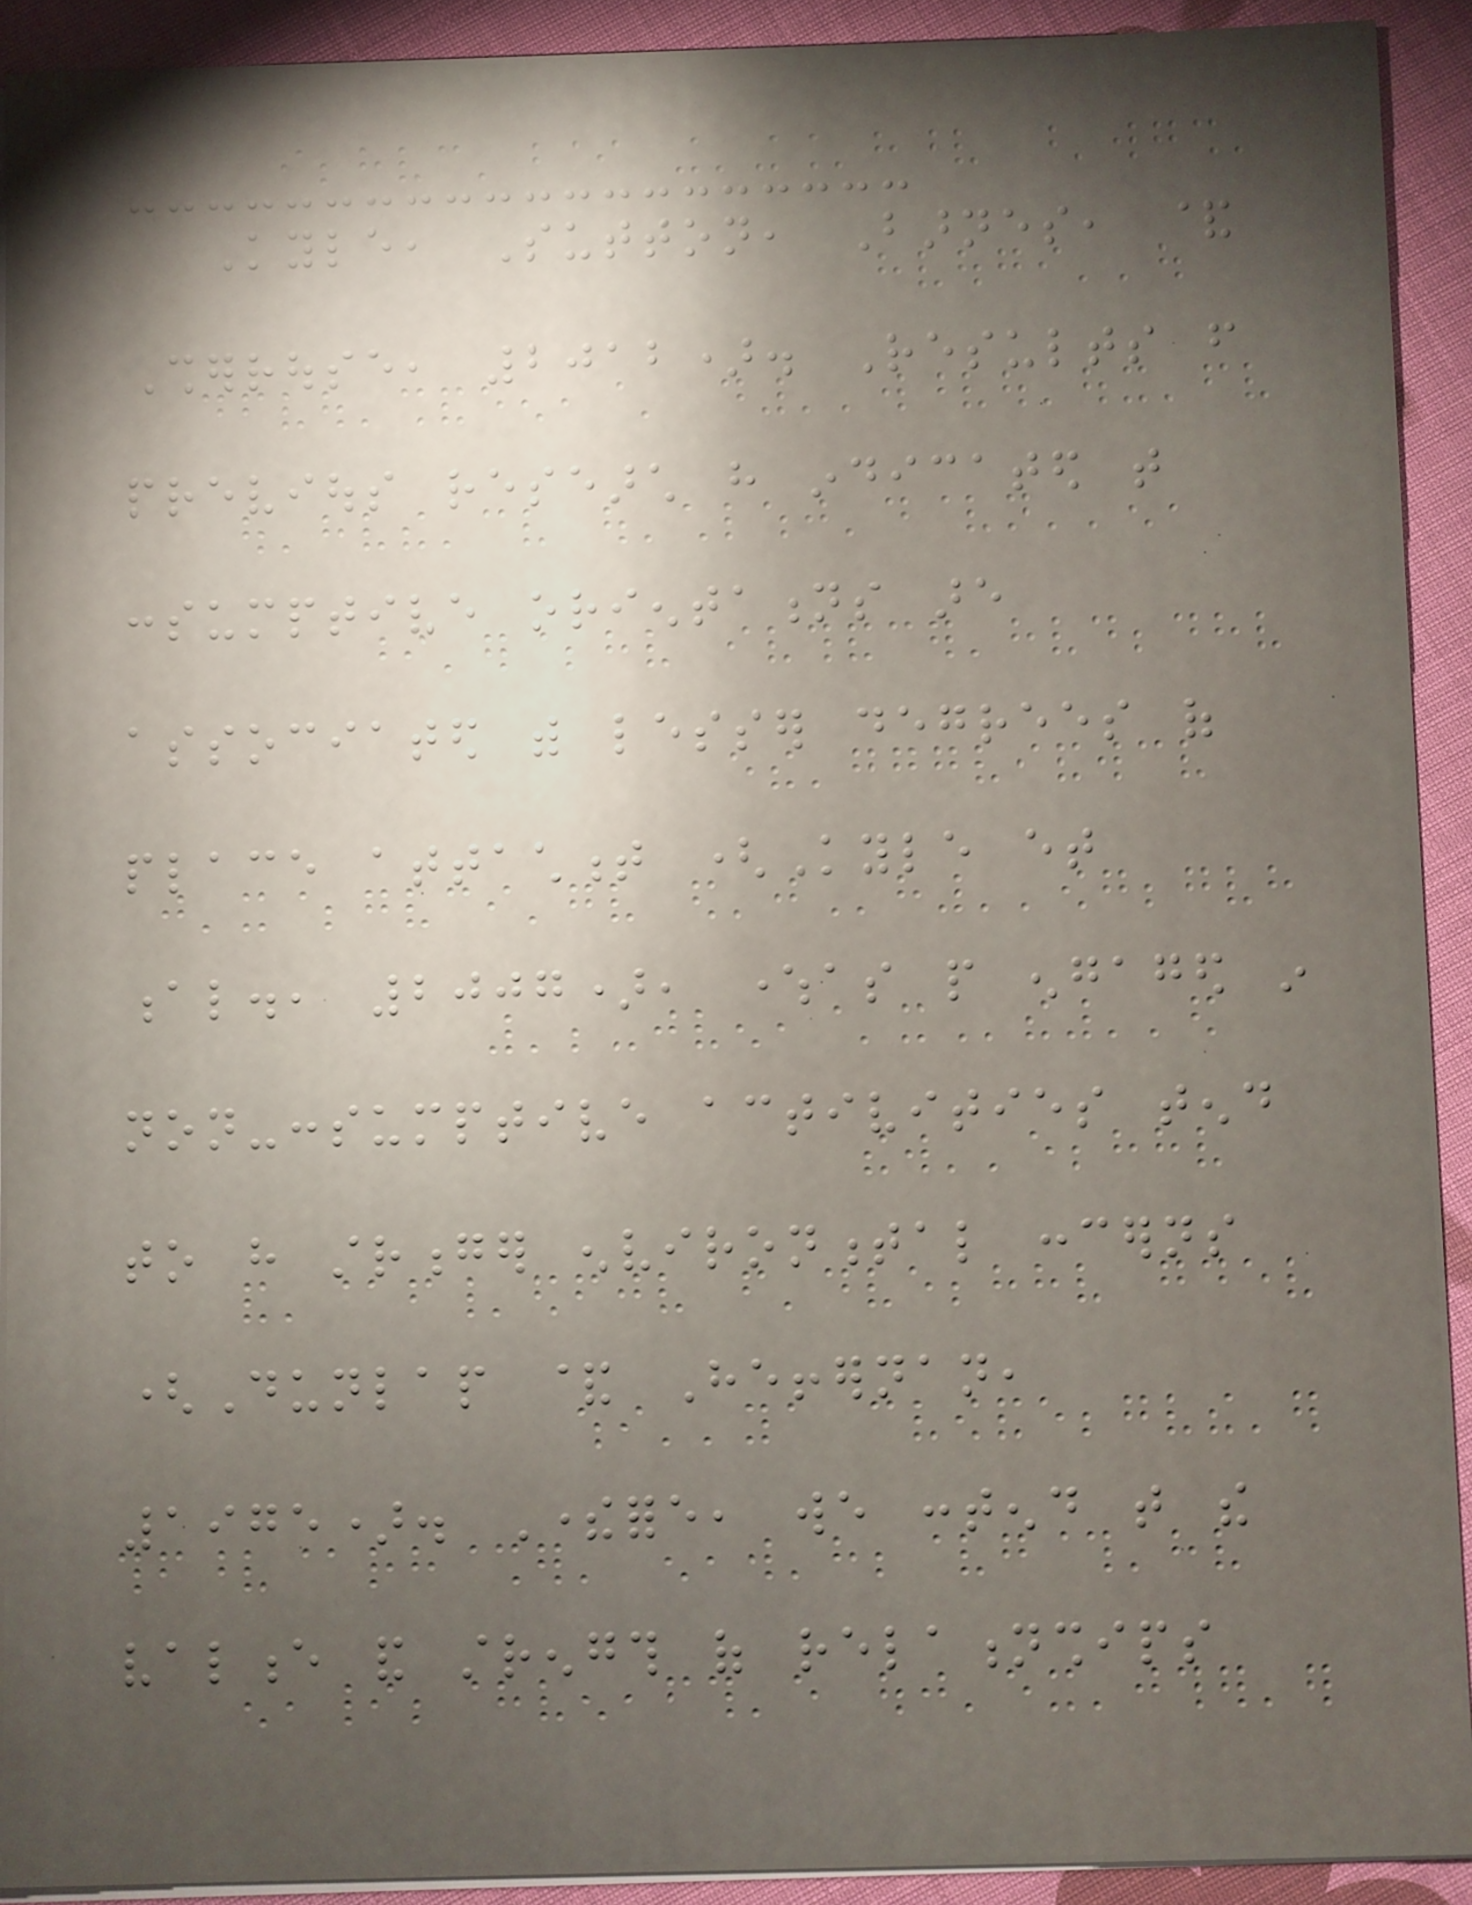Kyle, Sutton, Barnes, &
Sherrouse, 2012). Results from
previous research have indicated that
consumptive orientations are
associated with lesser degrees of
place attachment (Kyle et
al., 2007), whereas people engaged in
non-consumptive activities tend
to have stronger environmental concerns
(Dunlap & Heffernan,
1975). Therefore, we contend that the
valence and strength of relationships
